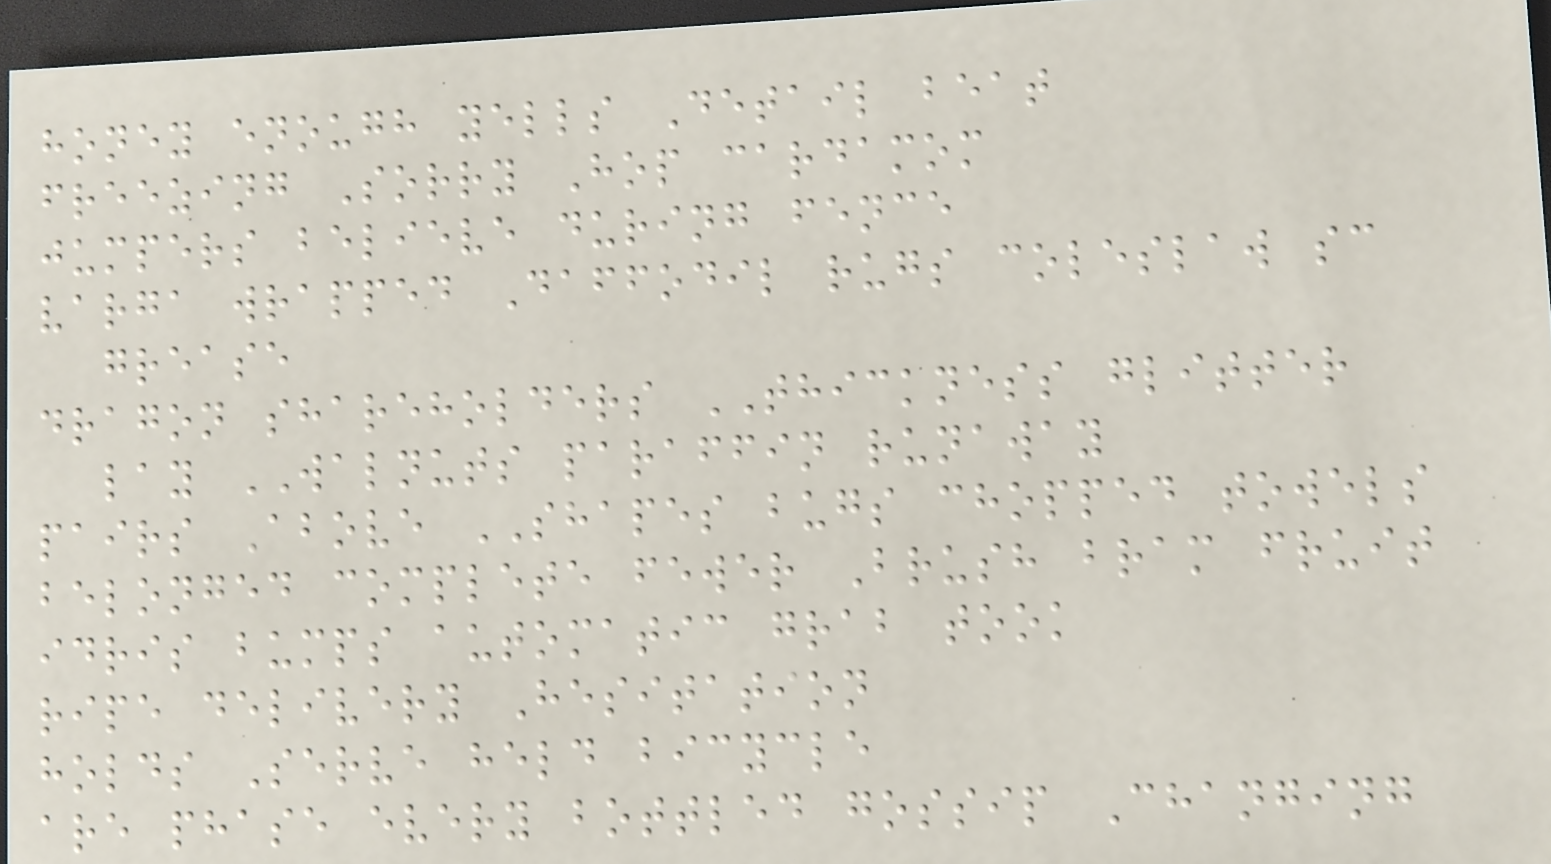honey enough yells Detail beat
freezing Sorry Hop cardamom
jumpers believe during fence
varga wrapped Daffodil rugs coleslaw sc
grease
dragon shareholders THICKNESS glitter
lay WALNUTS paraffin runaway
pairs Above SHAPES bugs chopped towels
belonged complete fewer Brush bram fruit
idris bumps automatic grab took
ripe delivery Hesitation
holds Serve held bicycle
are phase every bottled gossip Changing
